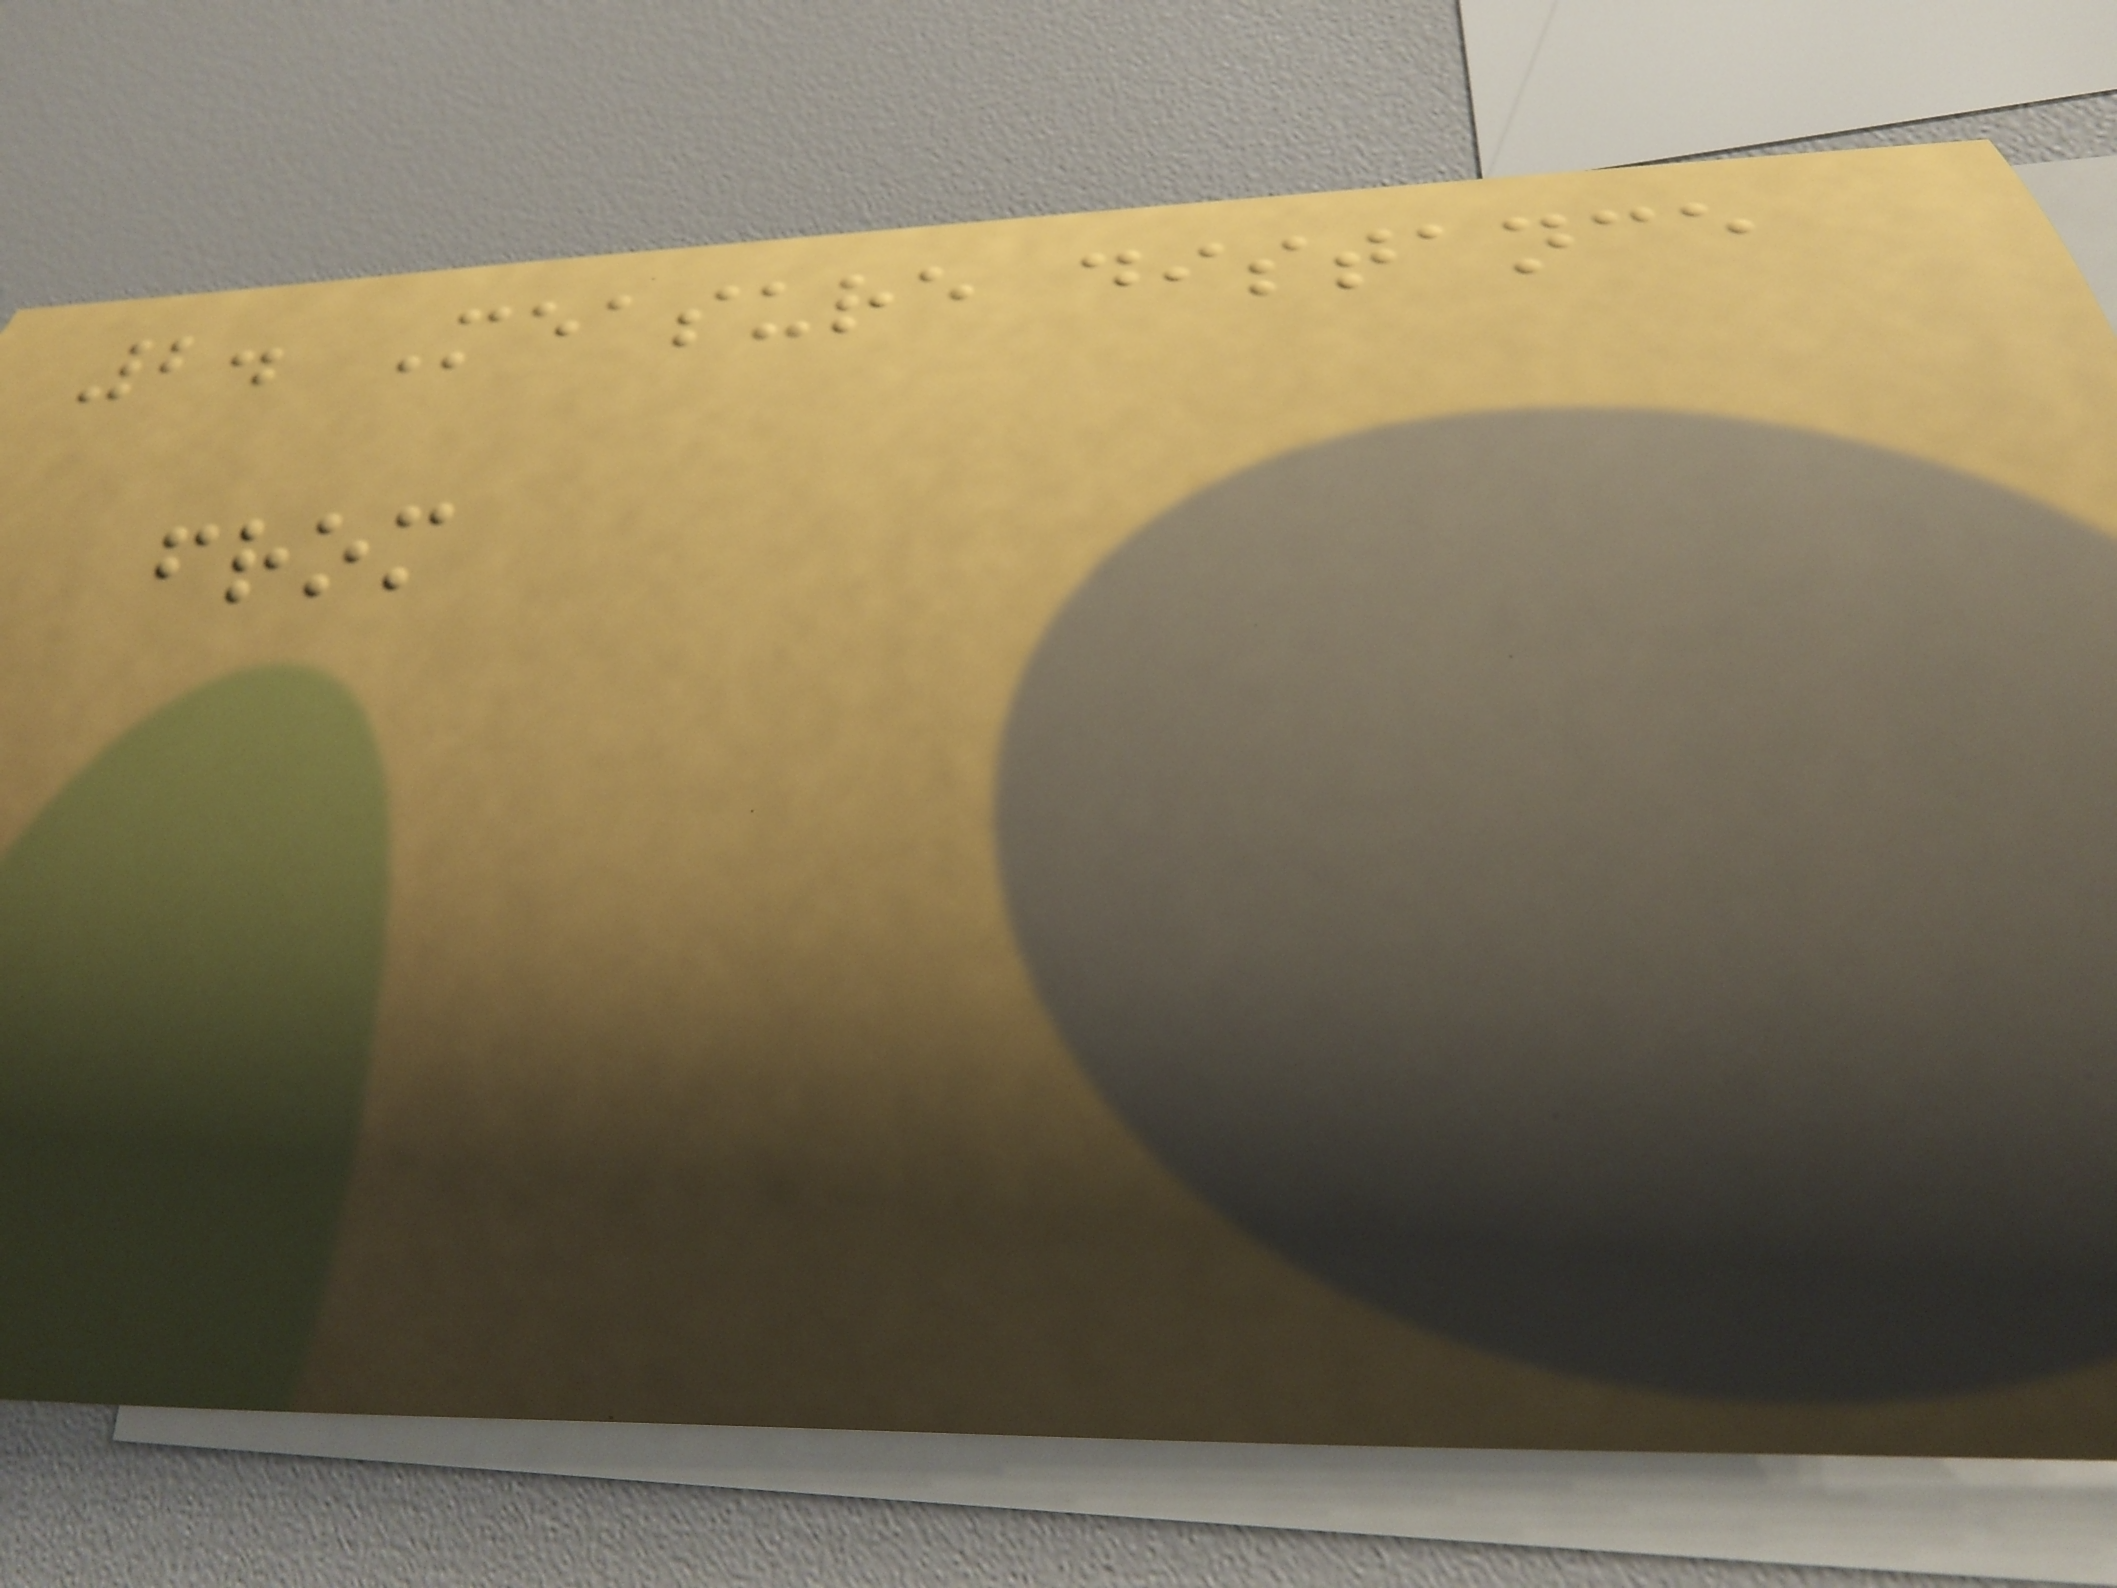2. Measure distance
from
